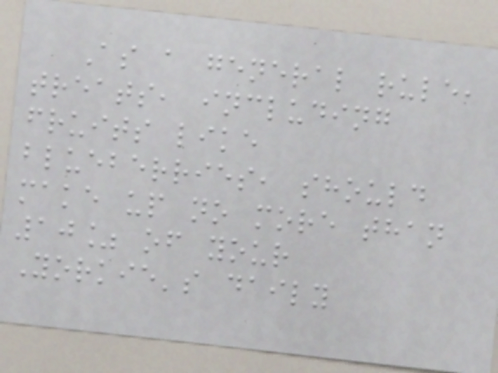As a general rule,
treats, including
fruits like
blueberries, should
make up no more than
10% of your
Yorkie's daily
